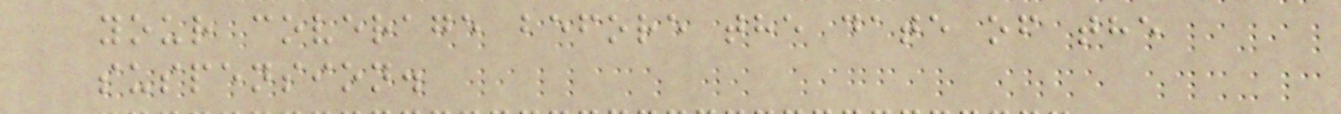your coverage before the date of the
suspension.
